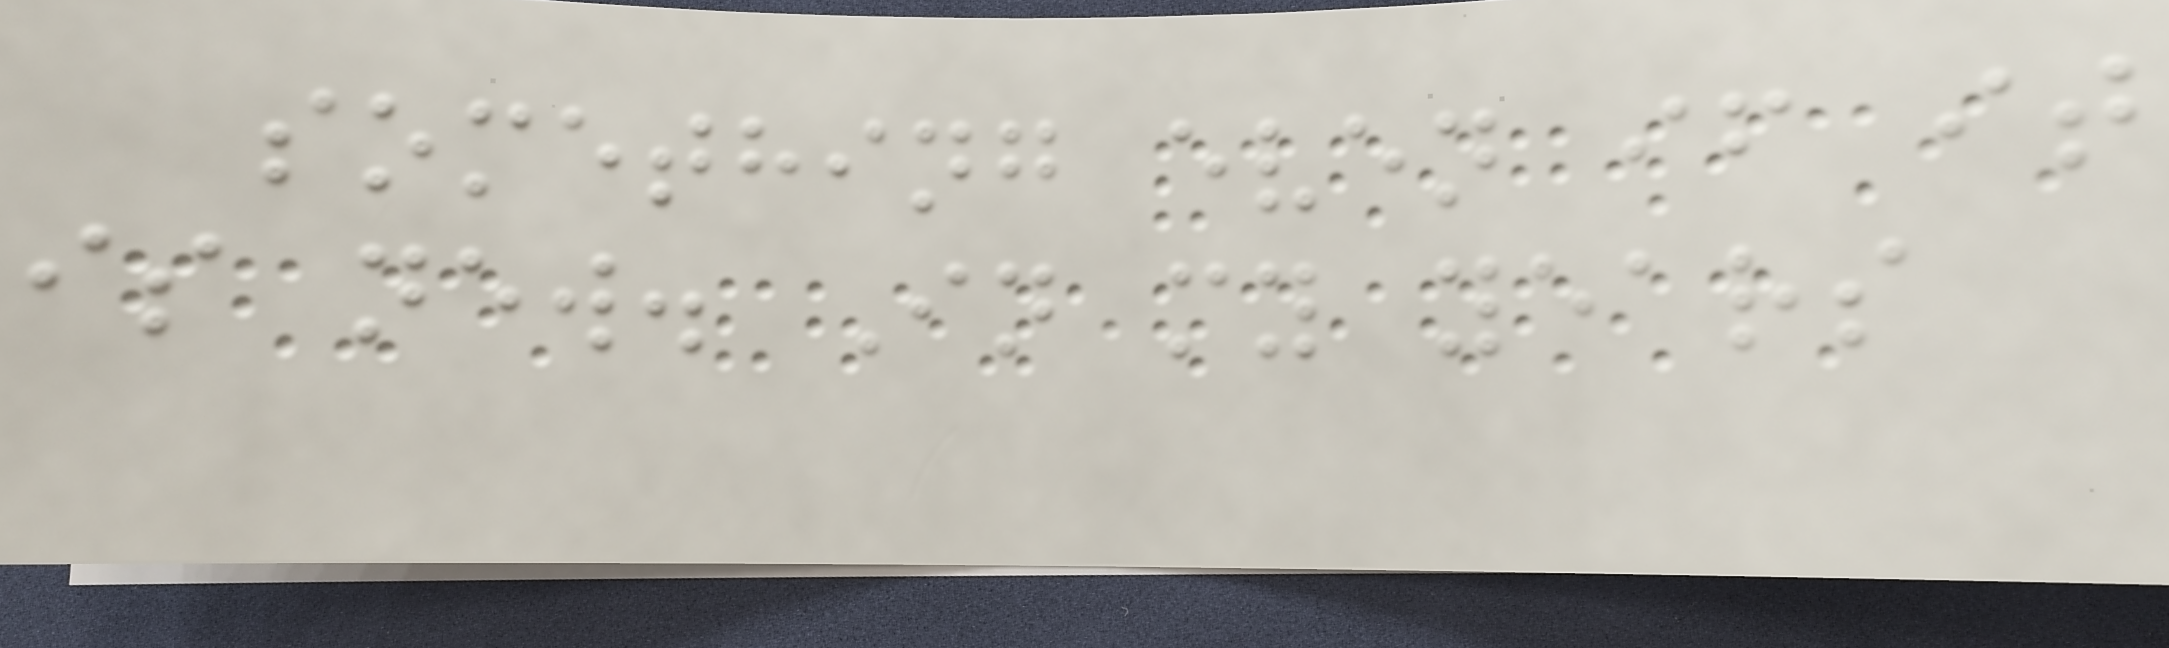something even if it
is new. In my years
